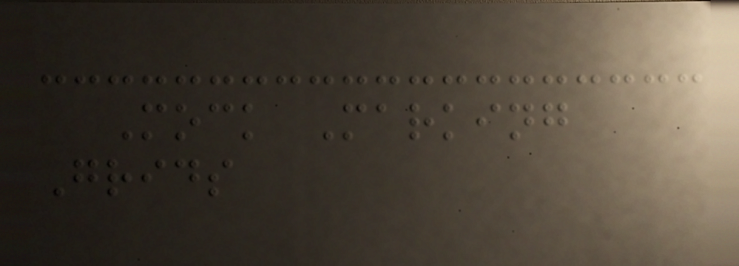Mock Marking
Grids
